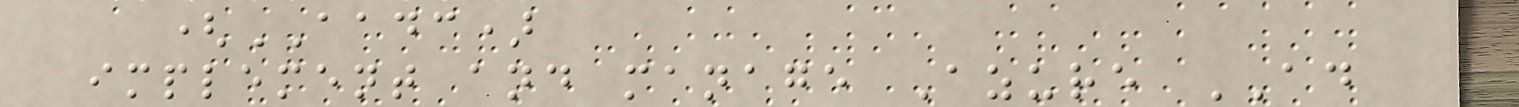(AADC)
implement and manage Azure AD
